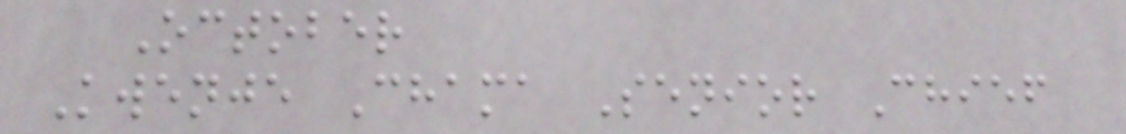October
Kwenje Chama Senior Chief
